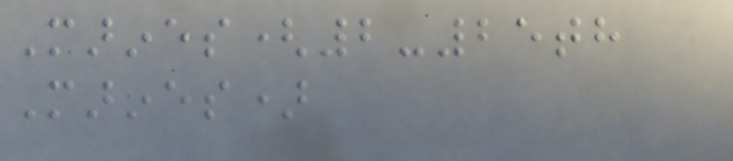Marines(2-25th
Marines)
